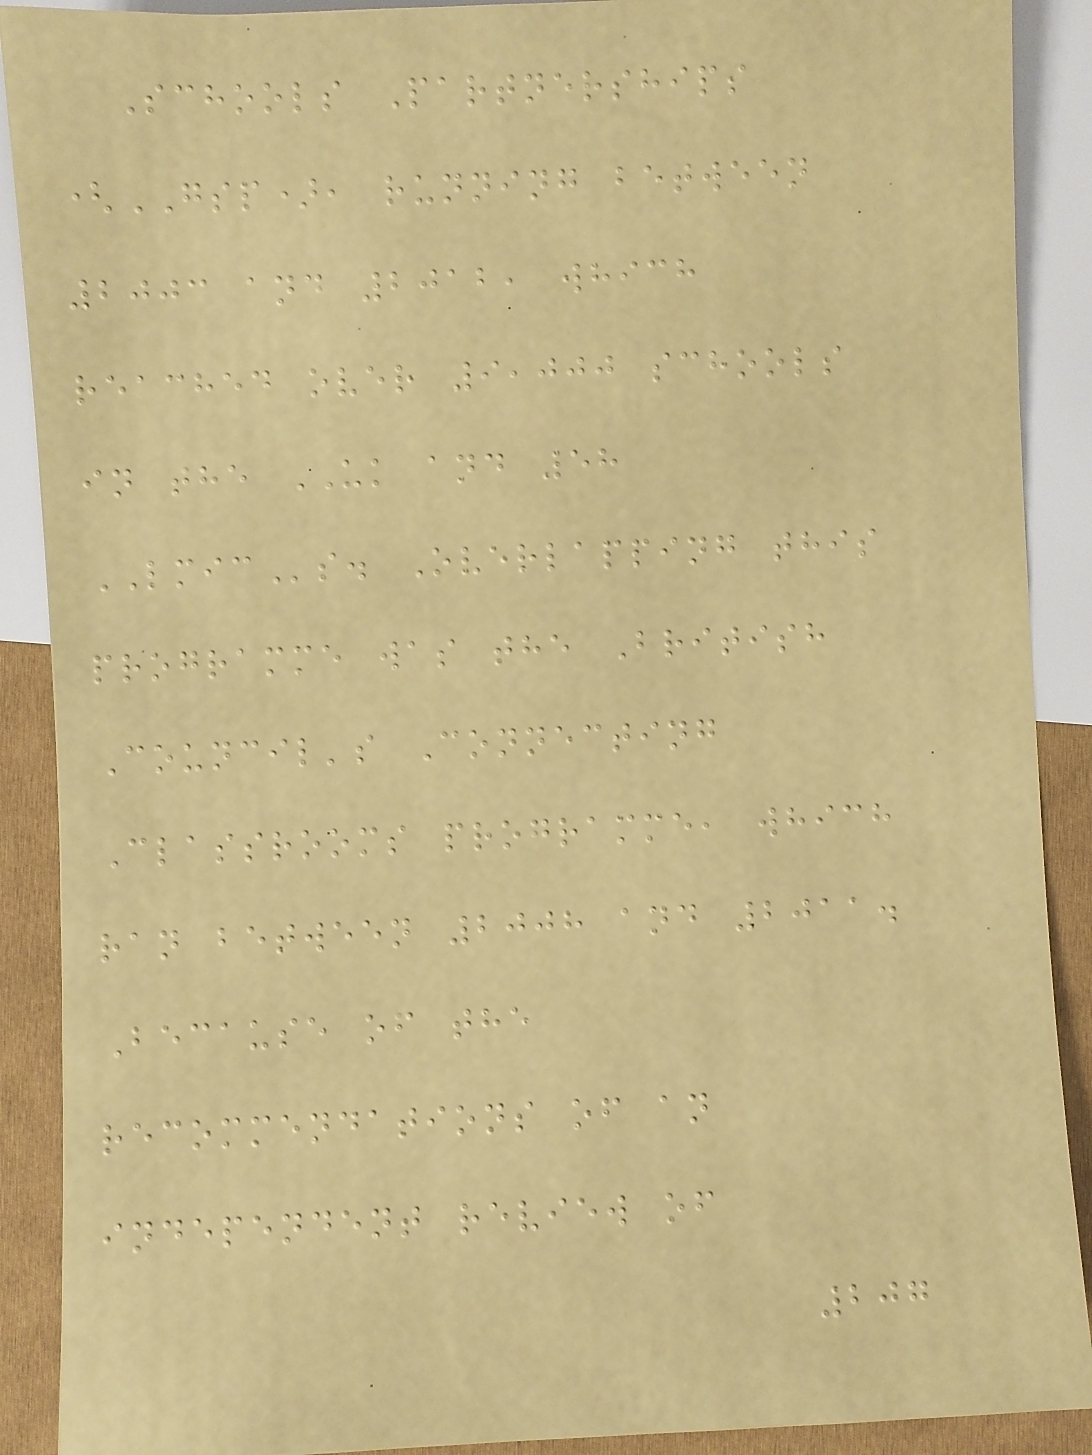Schools Partnerships
(GSP), running between
2003 and 2012, which
reached over 9,000 schools
in the UK and 58
LMICs. Overlapping this
programme was the British
Council's Connecting
Classrooms programme, which
ran between 2008 and 2011.
Because of the
recommendations of an
independent review of
207
